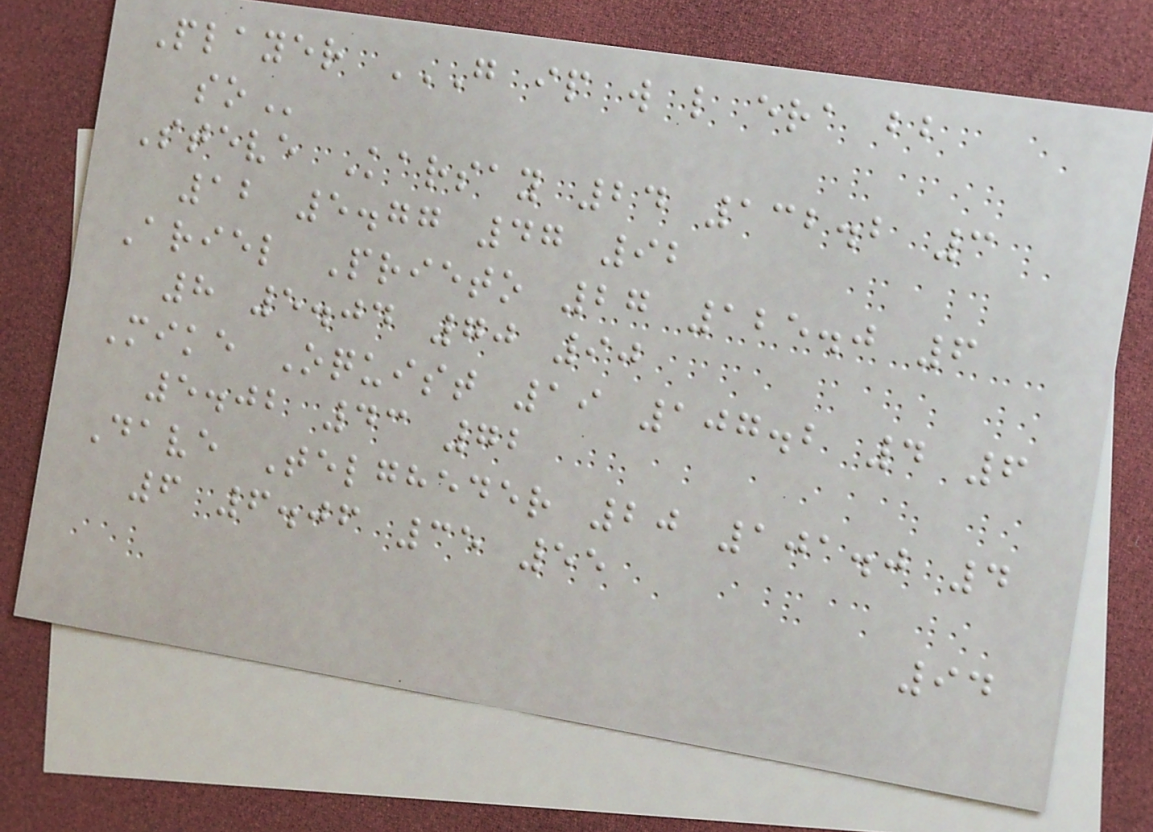Player G IP W L ERA BB
SO
Steve Karsay 24 132.2 3
12 5.77 47 92
Ariel Prieto 27 125.0 6
8 5.04 70 90
Mike Oquist 19 107.2 4 6
5.02 43 72
Dave Telgheder 20 101.0 4
6 6.06 35 55
94
